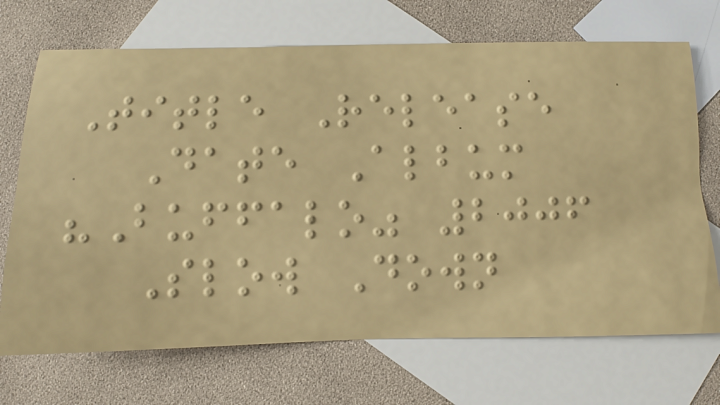Title Release
Date Album
"Buffalo" 2006
Slow Down
